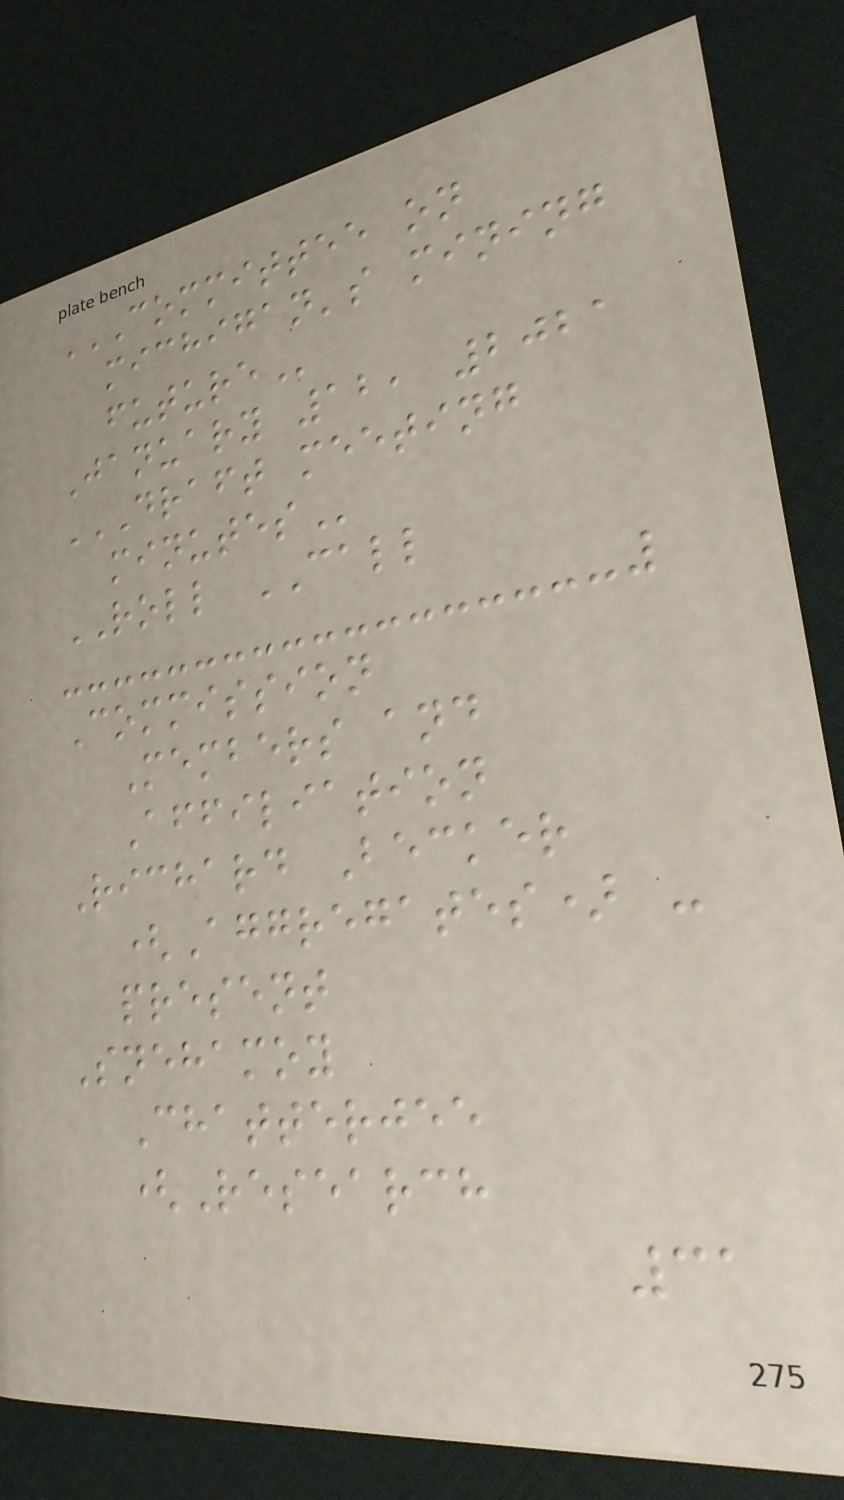COMMITTEE ON
MICHIGAN'S MINING
FUTURE
January 12, 2021
DRAFT MEETING
MINUTES
ROLL CALL
Commission
Members and
Affiliation
Richard Becker
(Aggregates) -
present
Snehamoy
Chatterjee
(Research
31
